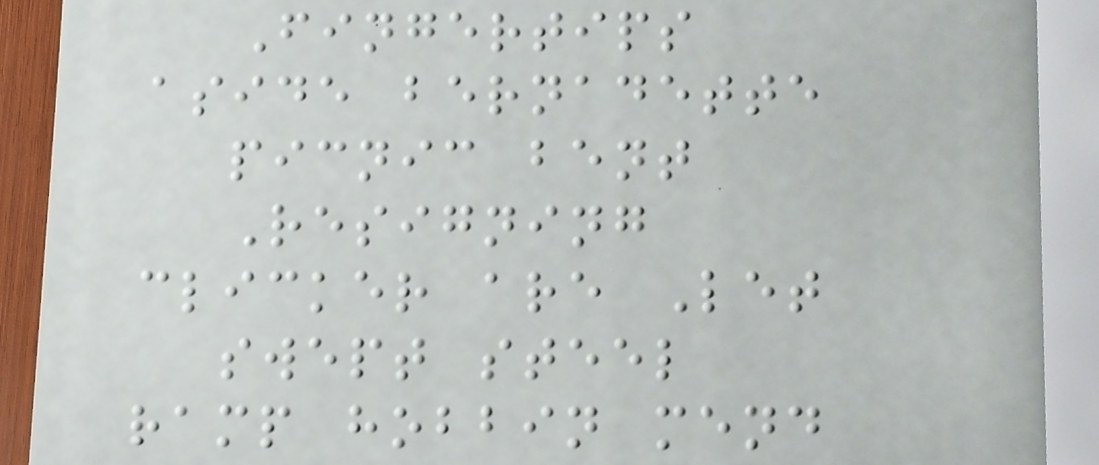Fingertips
aside bernadette
picnic bent
Resigning
clicker are Let
swept steel
ramp hobbin mend
